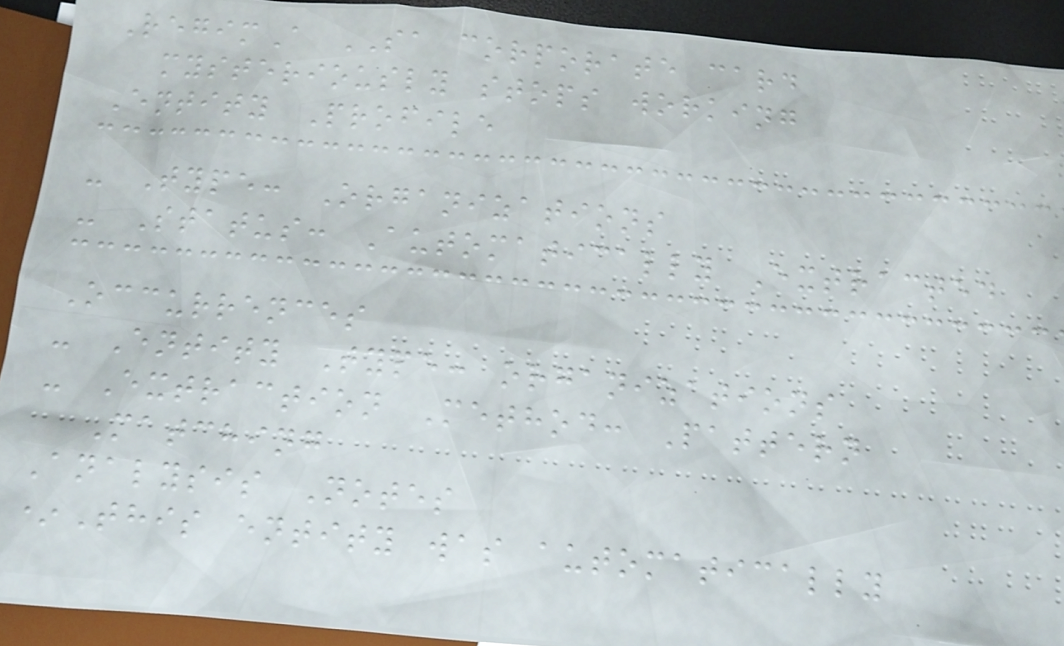RegimA SA corporate card
mysteriously stops working
Entity Profile
- Type: Organizations
- Status: Automatically Extracted
Occurrences
- Entity Type: organizations
- Extraction Method: Pattern
Matching
Analysis Notes
*This entity was automatically
